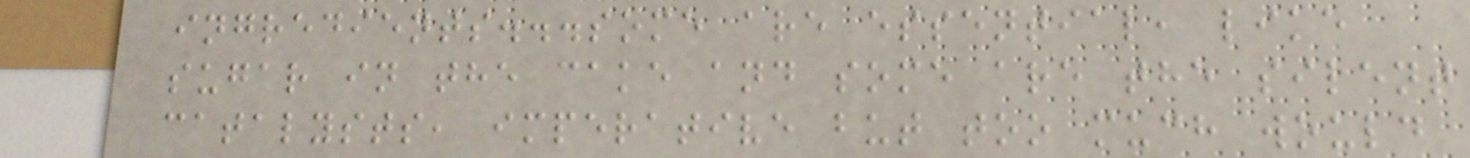ingredients...some are essential, like
sugar in the cake and some are the silent
catalysts, imperative but too much would
